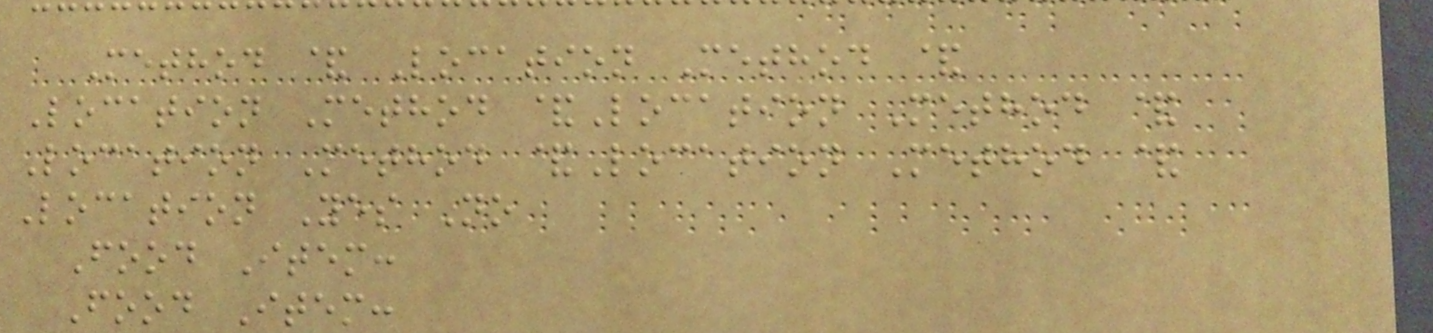Method & Location Method &
Location Method &Location Method &
Location Method &Location Method &
Location Yes No
Food Item:
Food Item:
